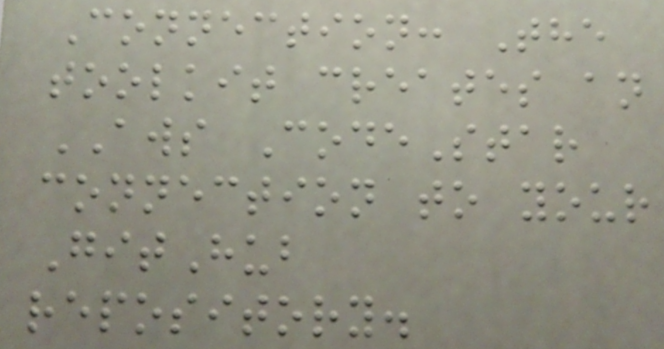Connection: The
toolkit creates an
AWS CodeStar
connection to your
GitHub
repository.
